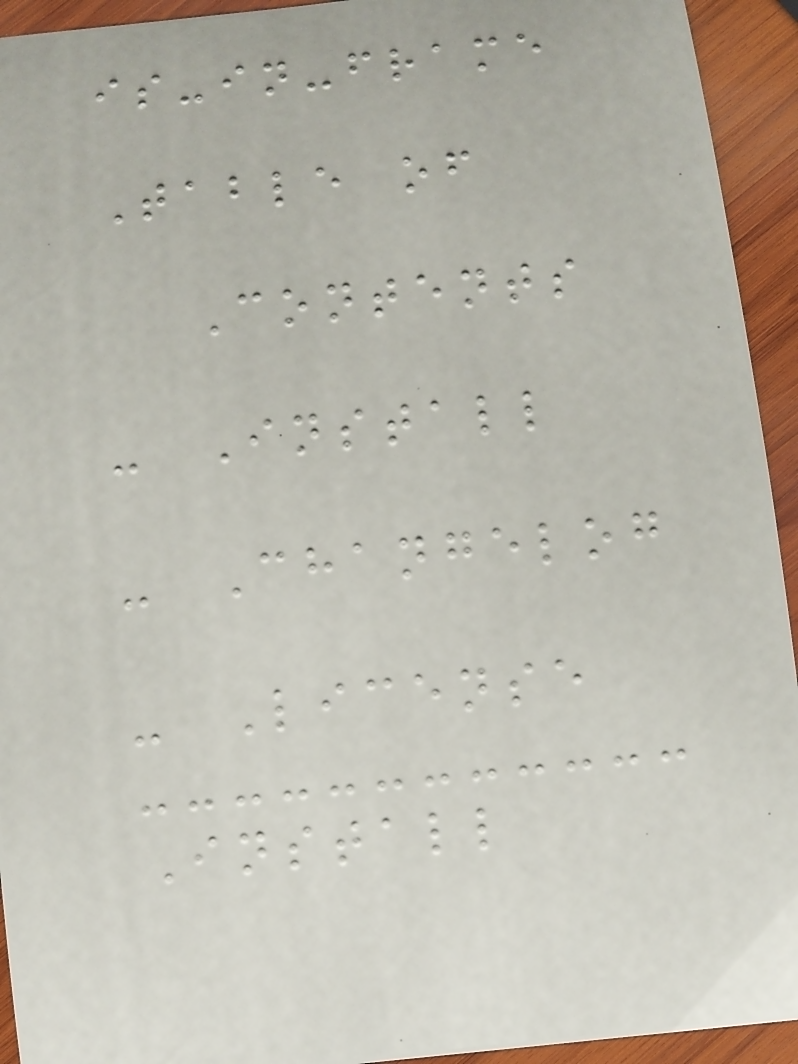is-in-frame
Table of
Contents
- Install
- Changelog
- License
Install
